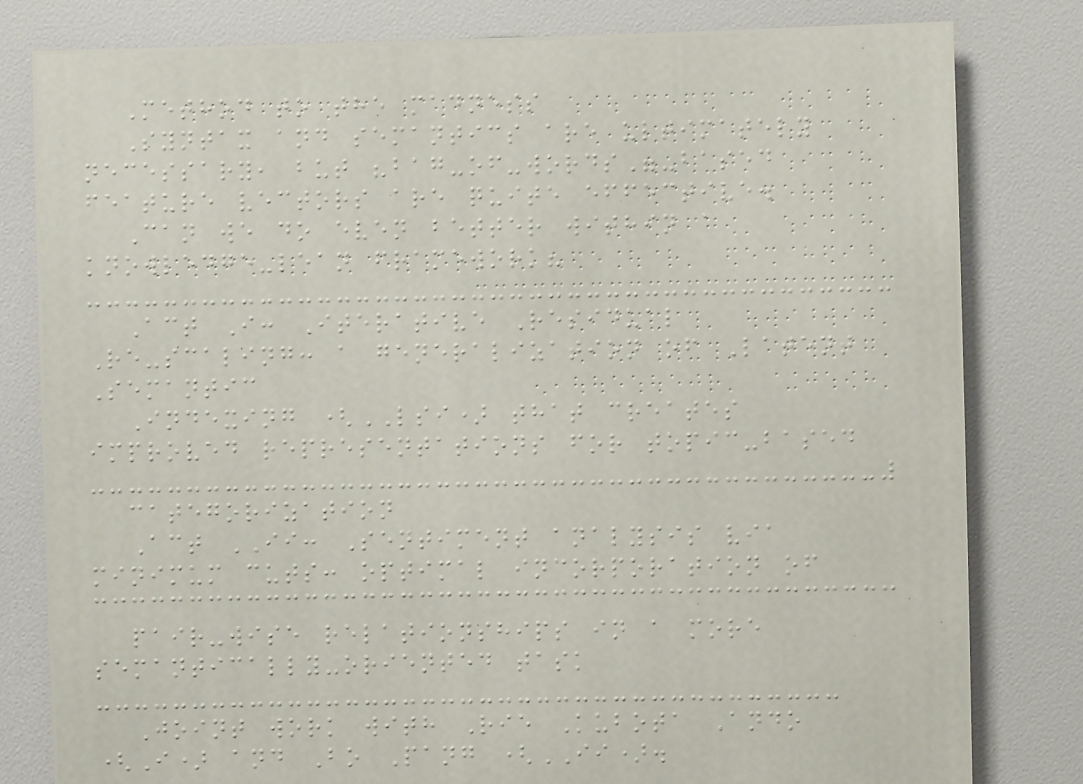Method to the madness
Syntax and semantics are ultimately
necessary, but "bag-of-words"-based
feature vectors are quite effective.
Can we do even better within a
knowledge-lean framework?
Act I: Iterative Residual
Re-scaling: a generalization of Latent
Semantic
Indexing (LSI) that creates
improved representations for topic-based
categorization
Act II: Sentiment analysis via
minimum cuts: optimal incorporation of
pair-wise relationships in a more
semantically-oriented task
Joint work with Rie Kubota Ando
(I) and Bo Pang (II).
